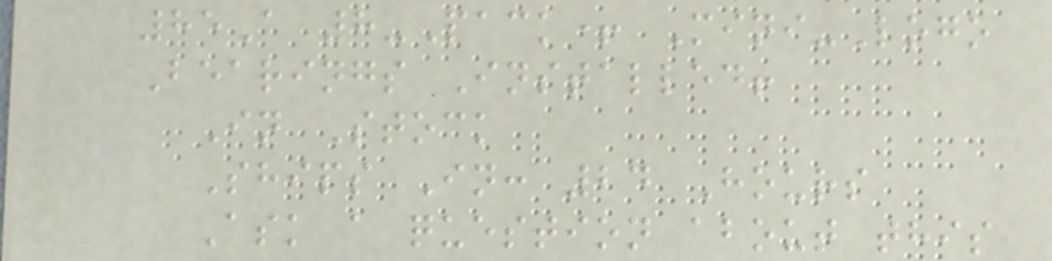85A 8-Pack+ Mini-Logo
Bearings Installed!
In Stock
Ships In: 24 Hours
Ask a question about this
